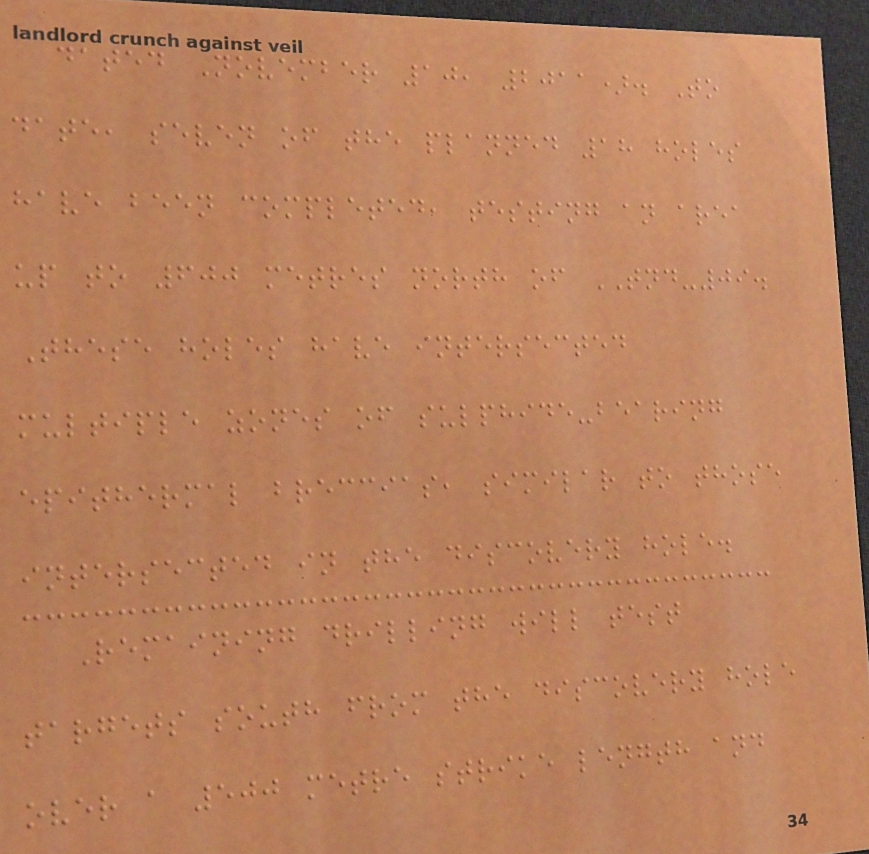dated November 10, 2011). To
date, seven of the planned 18 holes
have been completed, testing an area
up to 600 metres north of TND-09.
These holes have intersected
multiple zones of sulphide-bearing
epithermal breccias, similar to those
intersected in the discovery hole.
Remaining drilling will test
targets south from the discovery hole
over a 500 metre strike length and
